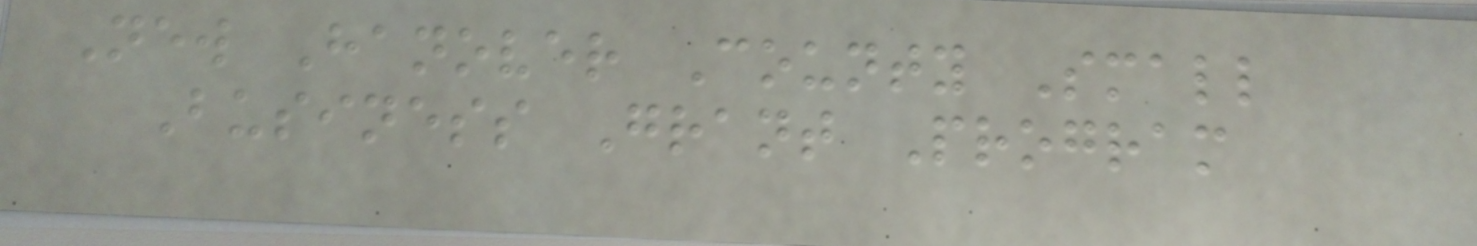New Hanover County Small
Business Grant Program
